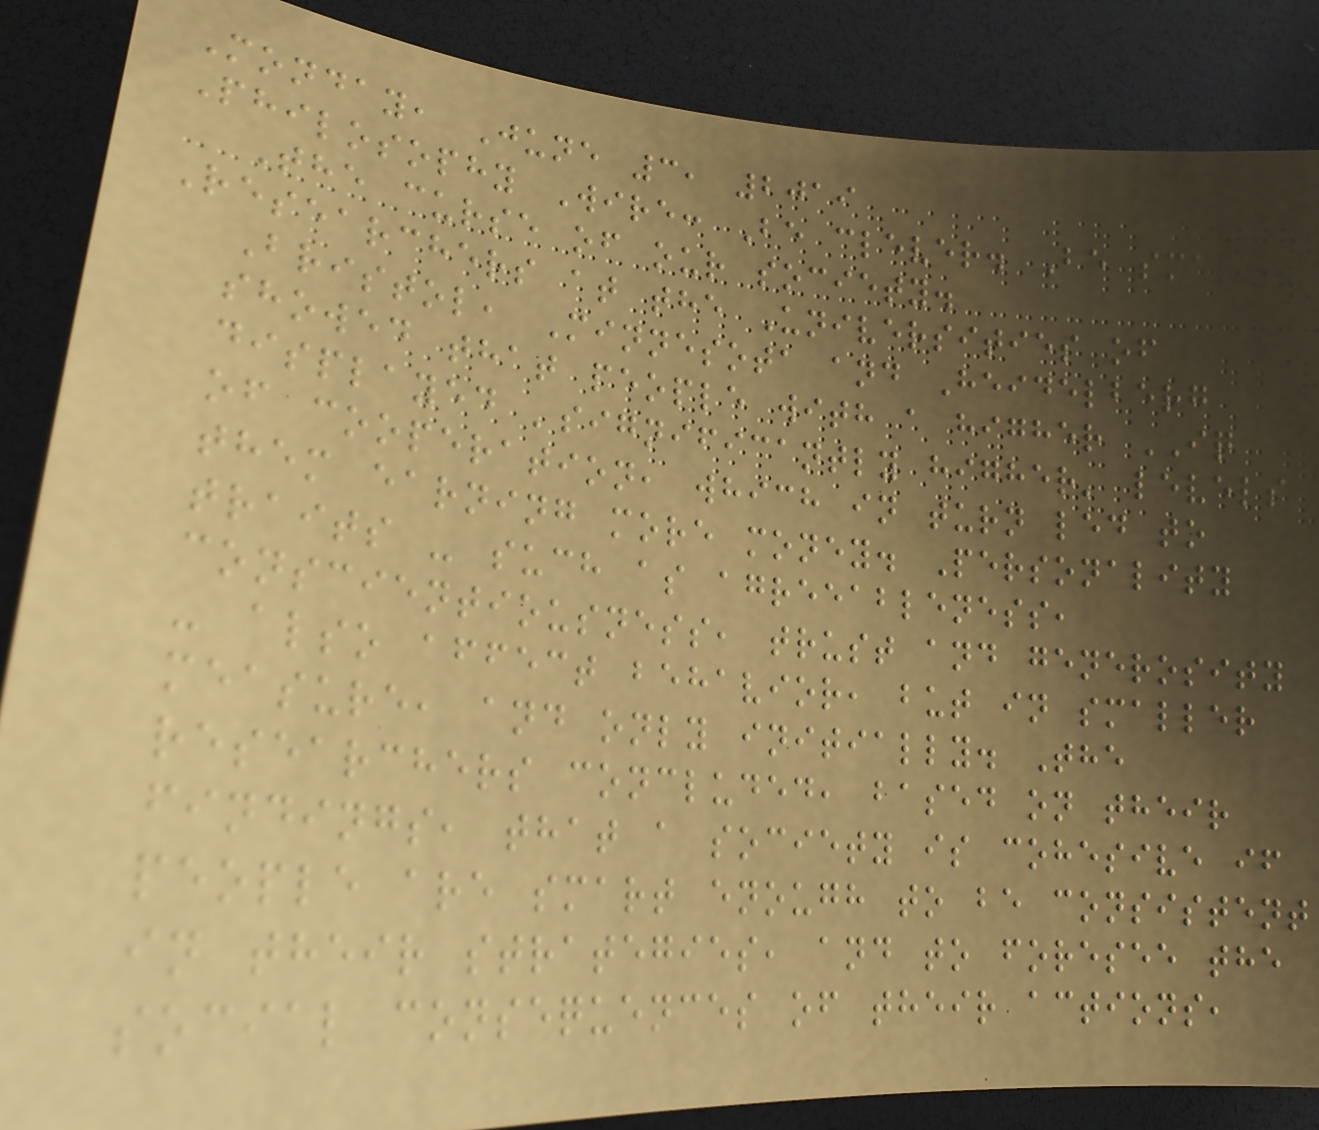Monday, June 3, 2019
Philosophy Wire: Be clever. Be smart.
The curse of our society.
Researchers at the Universities of
Bristol, Minnesota and Heidelberg
showed that people with a higher IQ
displayed 'significantly higher' levels
of cooperation, which in turn led to
them earning more money. Personality
traits - such as agreeableness,
conscientiousness, trust and generosity
- also affect behavior, but in smaller
measure, and only initially. The
researchers concluded, based on their
findings, that a society is cohesive if
people are smart enough to be consistent
in their strategies, and to foresee the
social consequences of their actions,
